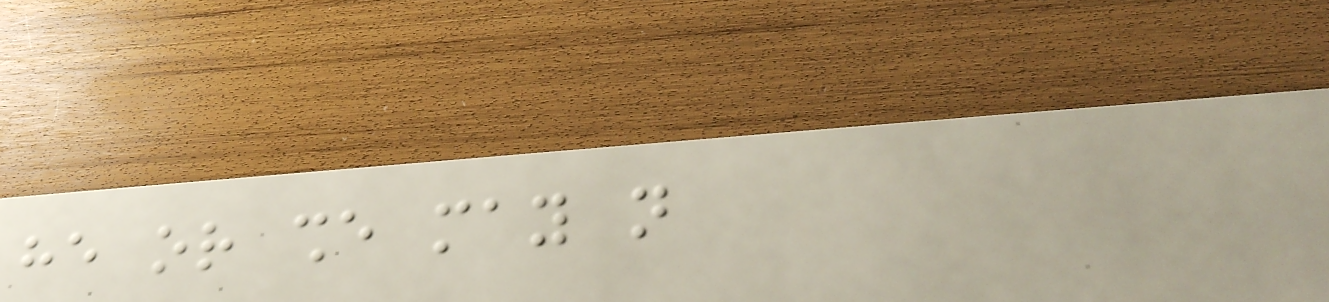he or she may not
